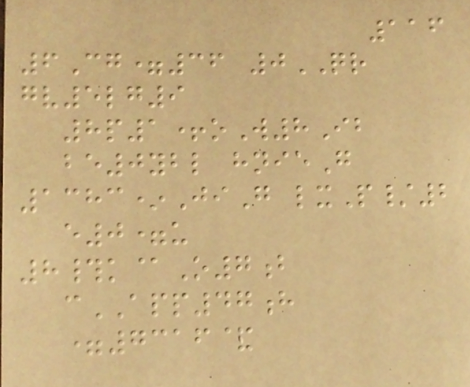116
6Cg=36 0QR
gv5lg9
8p1+oW8Ib
be0ybl hnieG
1383*JiG lxP/2
e0=u
8#k@O7b
cAPP47h
=7316&
